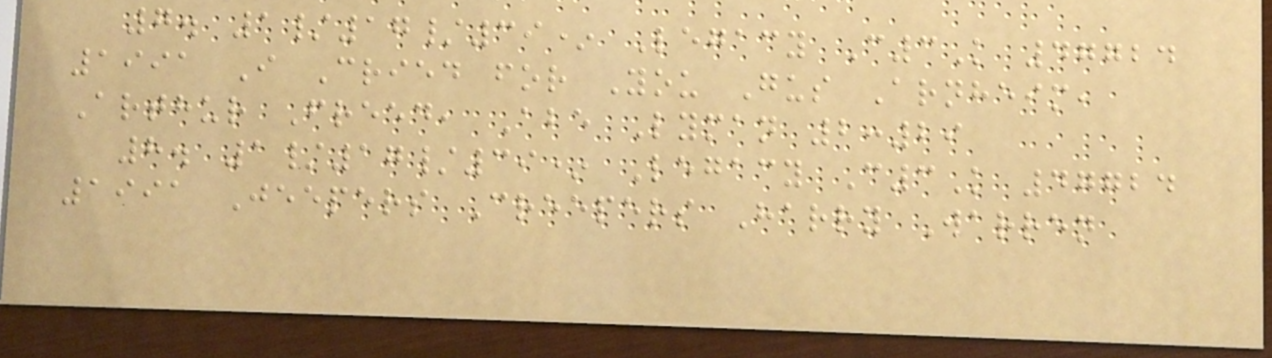7. 1/17/39* Legacy C3K 47724
1991 I Cried for You Gus Arnheim,
Arthur Freed, Abe Lyman 2:29
8. 1/17/39* Legacy C3K 47724
1991 Jeepers Creepers Harry Warren
